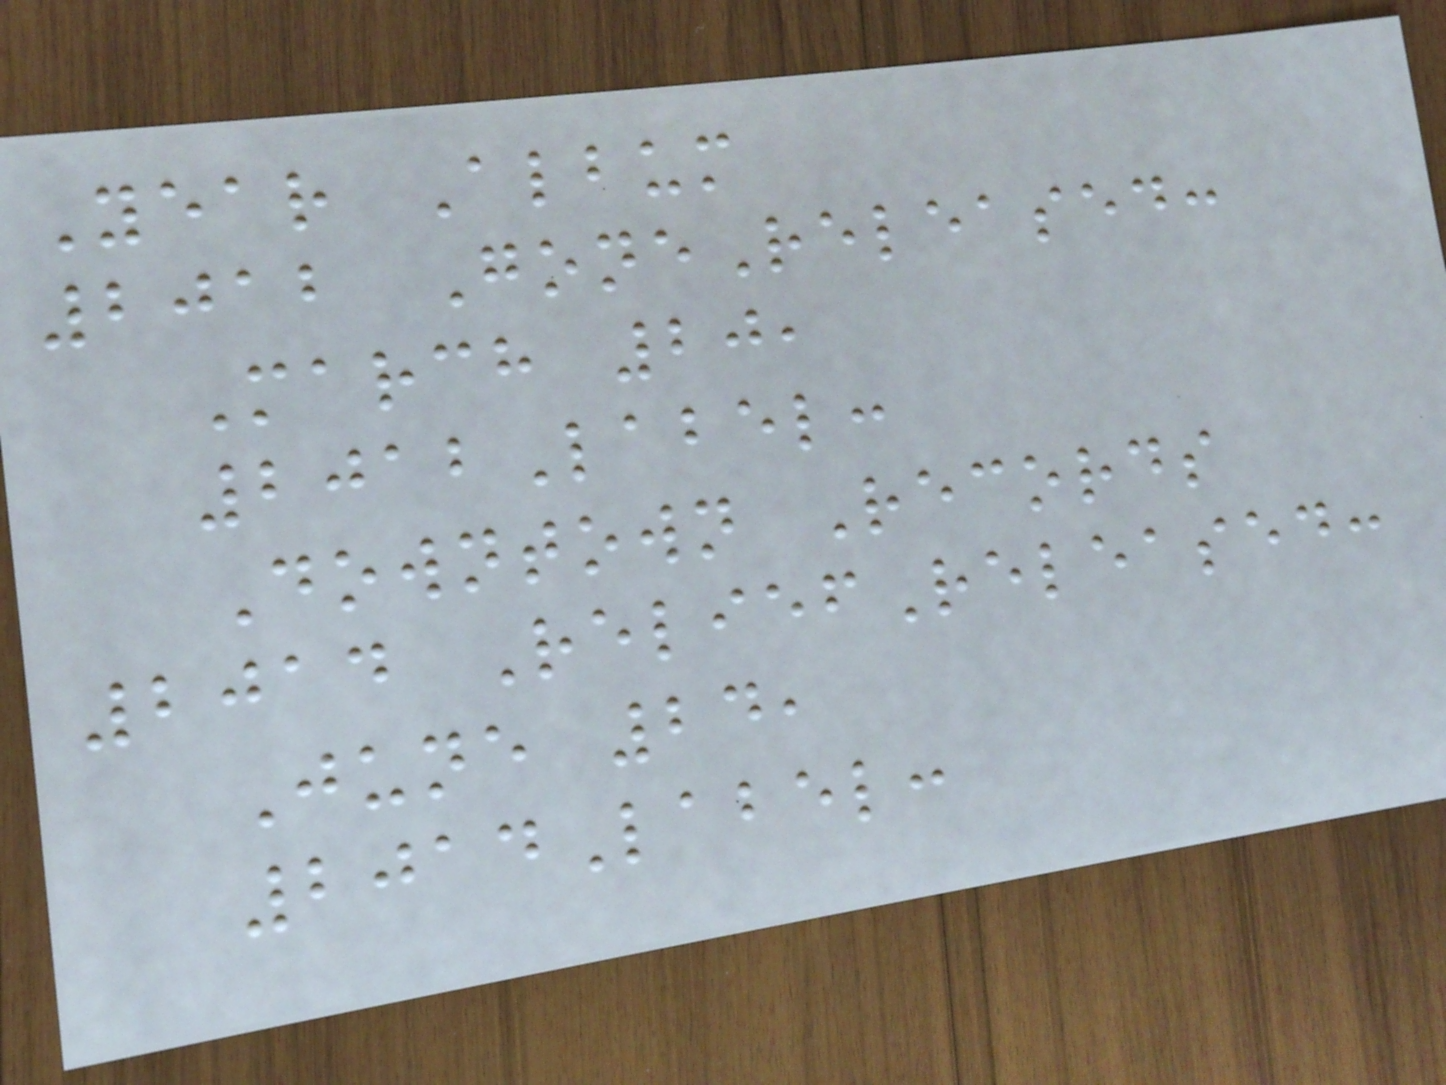Year Album
2012 GoneReleased:
March 20,
2012Label:
Downtown Records
2014 ReliefReleased:
June 24,
2014Label:
